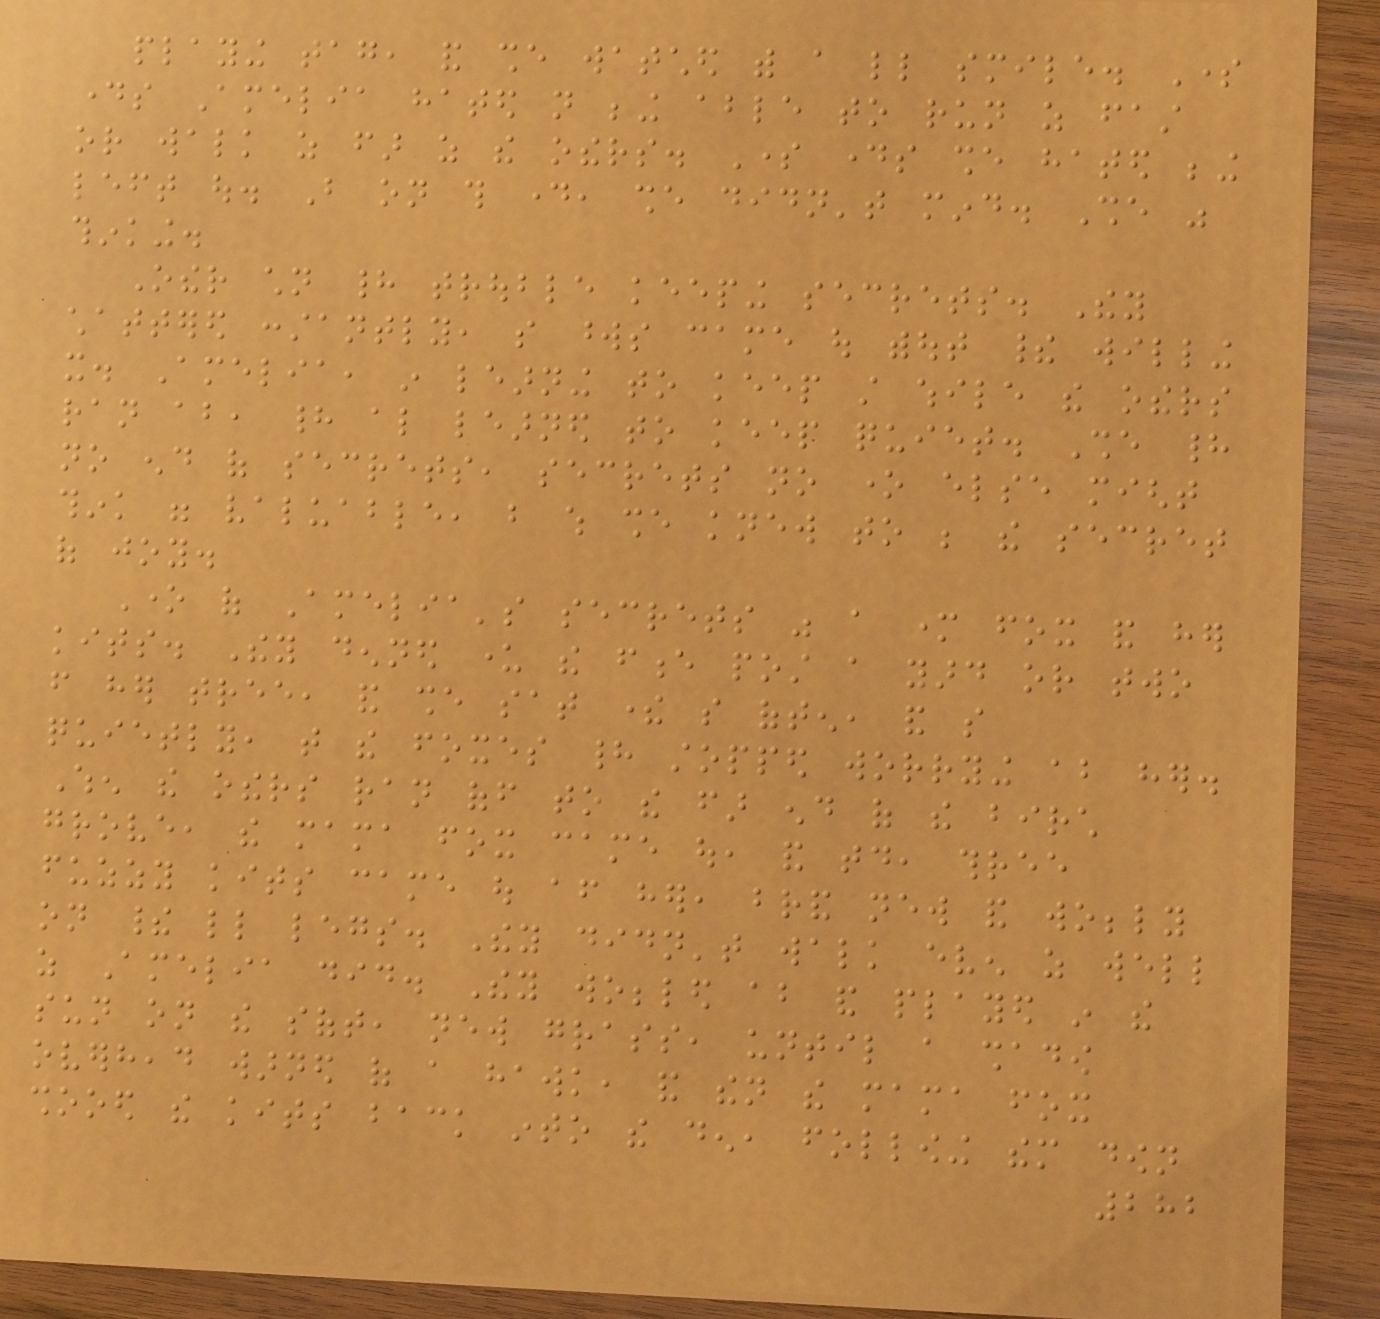playing tag, and she watched with a little smile. Some
days Amelia hated not being able to run as fast
or walk as far as the others. Some days she hated being
left out. But on this day, she didn't mind. She was
thinking.
Other children had trouble keeping secrets. They
chattered constantly, so words came out without their willing
it. Amelia, in learning to keep still while the others
ran about, had also learned to keep quiet. She had
no end of secrets, secrets no one else might
think were valuable, but which she knew to be the secret
of joy.
One of Amelia's secrets was a mother fox and her
kits. They denned under the fence post a yard or two
from her tree, and she sat there so often, and so
quietly, that the foxes had stopped worrying about her.
When the others ran off to the far end of the birch
grove, the mama fox came out, and today, three
fuzzy kits came out after her, brand new and wobbly
on their little legs. They didn't walk even as well
as Amelia did. They wobbled about and played in the
sun on the soft, new grass, until a shadow
overhead warned of a hawk, and then the mama fox
shooed the kits back into the den, following them down
282
